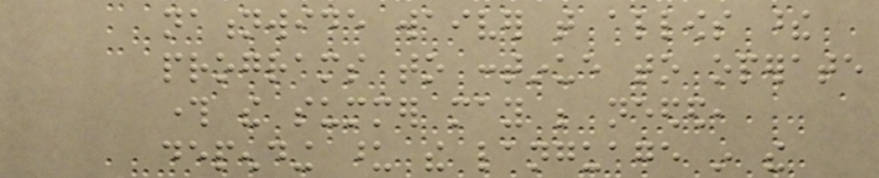nationwide waiver that allows these
programs to continue to operate
through the summer may be needed,
depending upon the language in the
